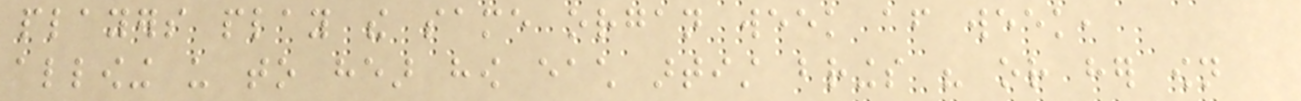players play the same organ week after week,
allowing us to hear how each artist brings his or her own
